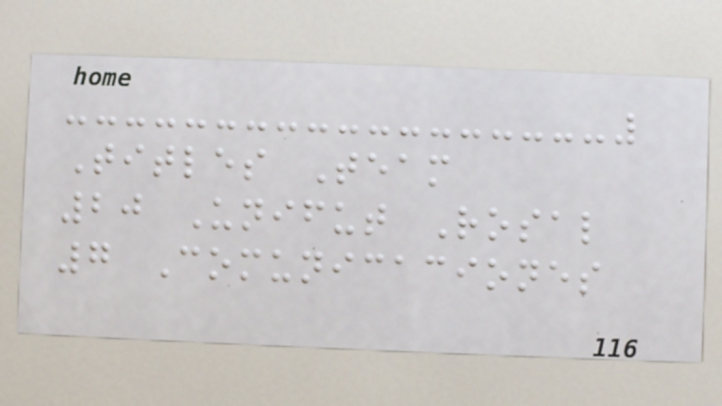Titles Team
20 Unifut Rosal
7 Comunicaciones
